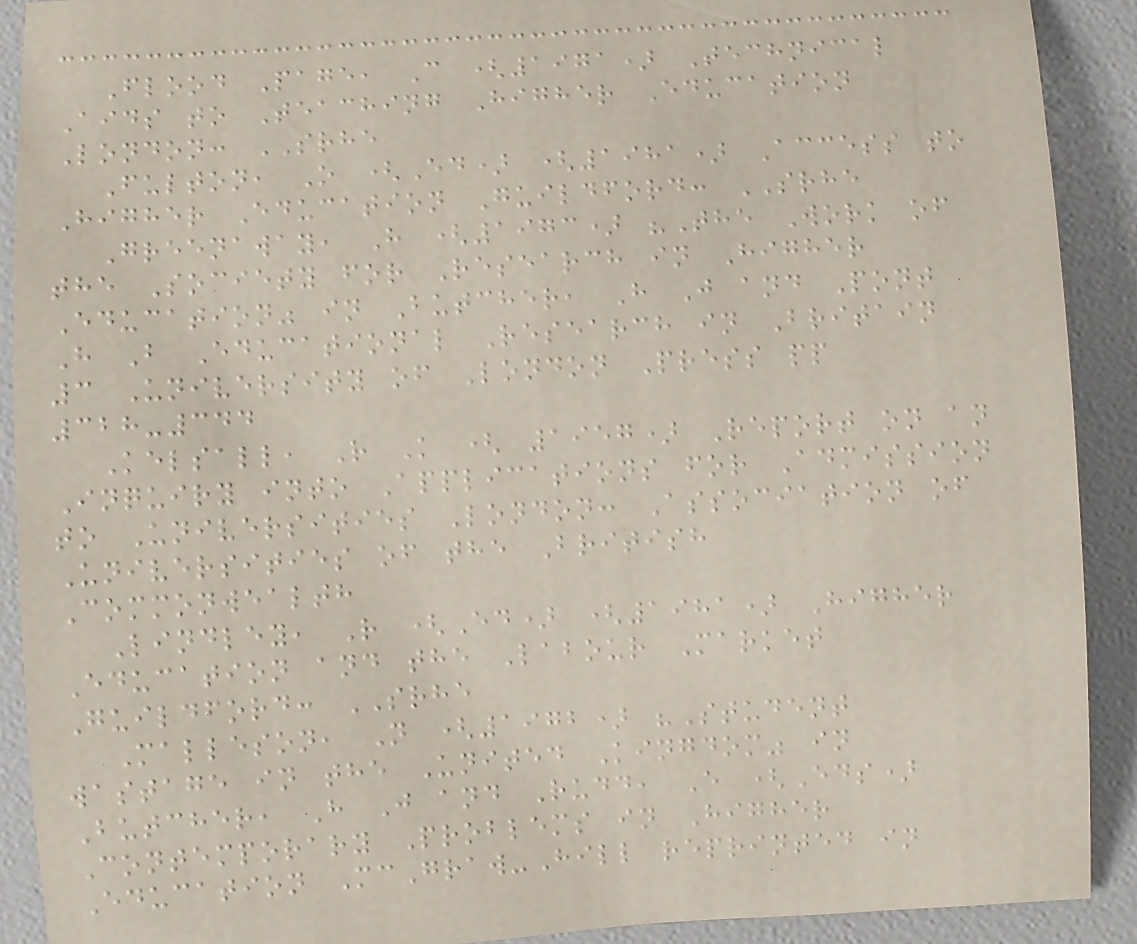Flood Page, C (1971) Technical
Aids to Teaching Higher Education
London: SRHE
Fulton, O (Ed) (1981) Access to
Higher Education Guildford: SRHE
Greenaway, H (1973) "The Work of
the Society for Research in Higher
Education" in Butcher, H J and Pont
H B Educational Research in Britain
3 University of London Press pp
328-344
Kelsall, R K ( 1957) Report on an
Inquiry into Applications for Admission
to Universities London: Association of
Universities of the British
Commonwealth
Lindley, R (Ed) (1981) Higher
Education and the Labour Market
Guildford: SRHE
Malleson, N (1972) "Student
wastage in the United Kingdom" in
Butcher, H J and Rudd, E (Eds)
Contemporary Problems in Higher
Education McGraw-Hill reprinted in
